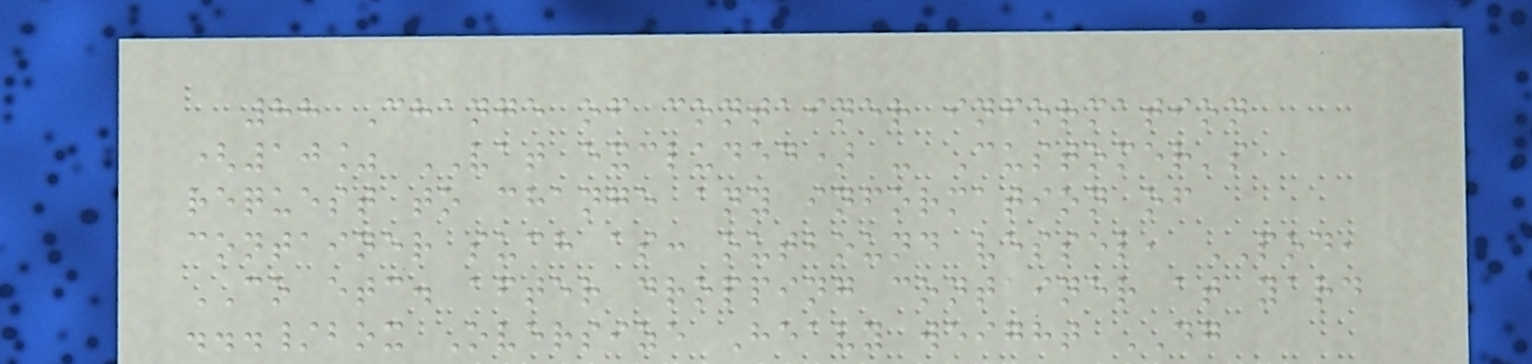88 Change of container information
(10% VAT excluded) - Customer's
request to change any information of
container such as: outbound vessel, POD,
CO etc. after dropping container at yard
.../box Oversize Heavy weight DG
